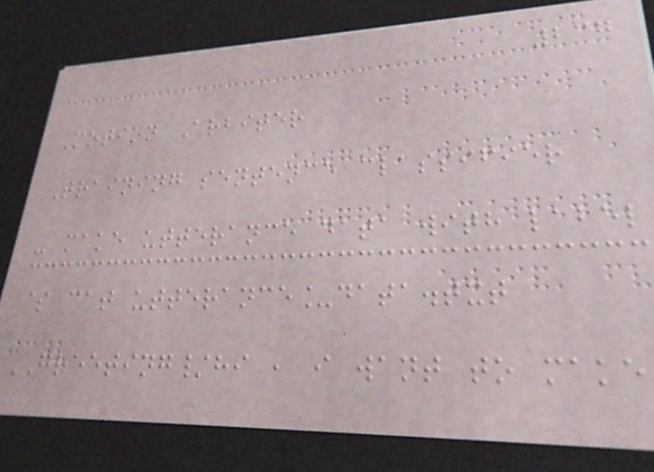237
Motion Arbiter
Training sentence classifier
- make utterance data with label
$ cat utterance_data.txt
GREETING/hi , i want to make
